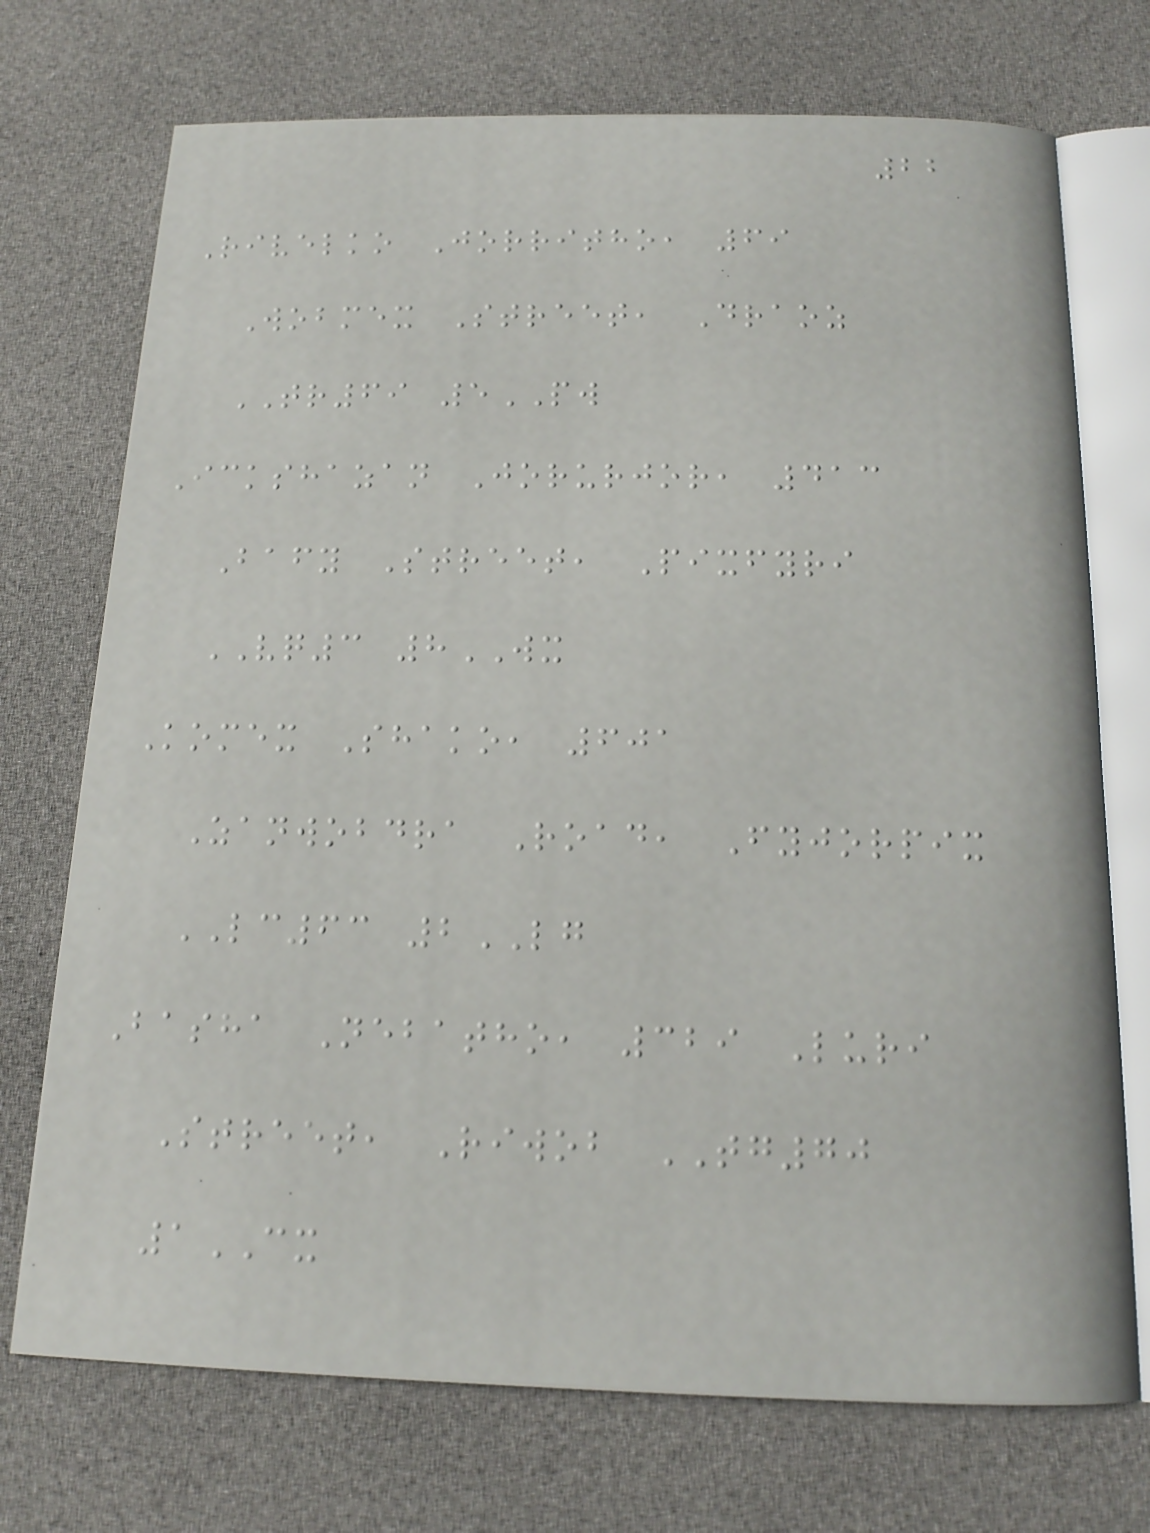22
Rivelko Jorritho, 69
Wobmex Street, Draoz
TR69 5PW
Ickshazan Jorurjor, 413
Bafy Street, Pixfyri
VQ3 8WX
Komex Shako, 601
Zanwobdra Road, Fyjorpix
LC63 2LG
Basha Nebatho, 329 Luri
Street, Riwob TG70
1CX
